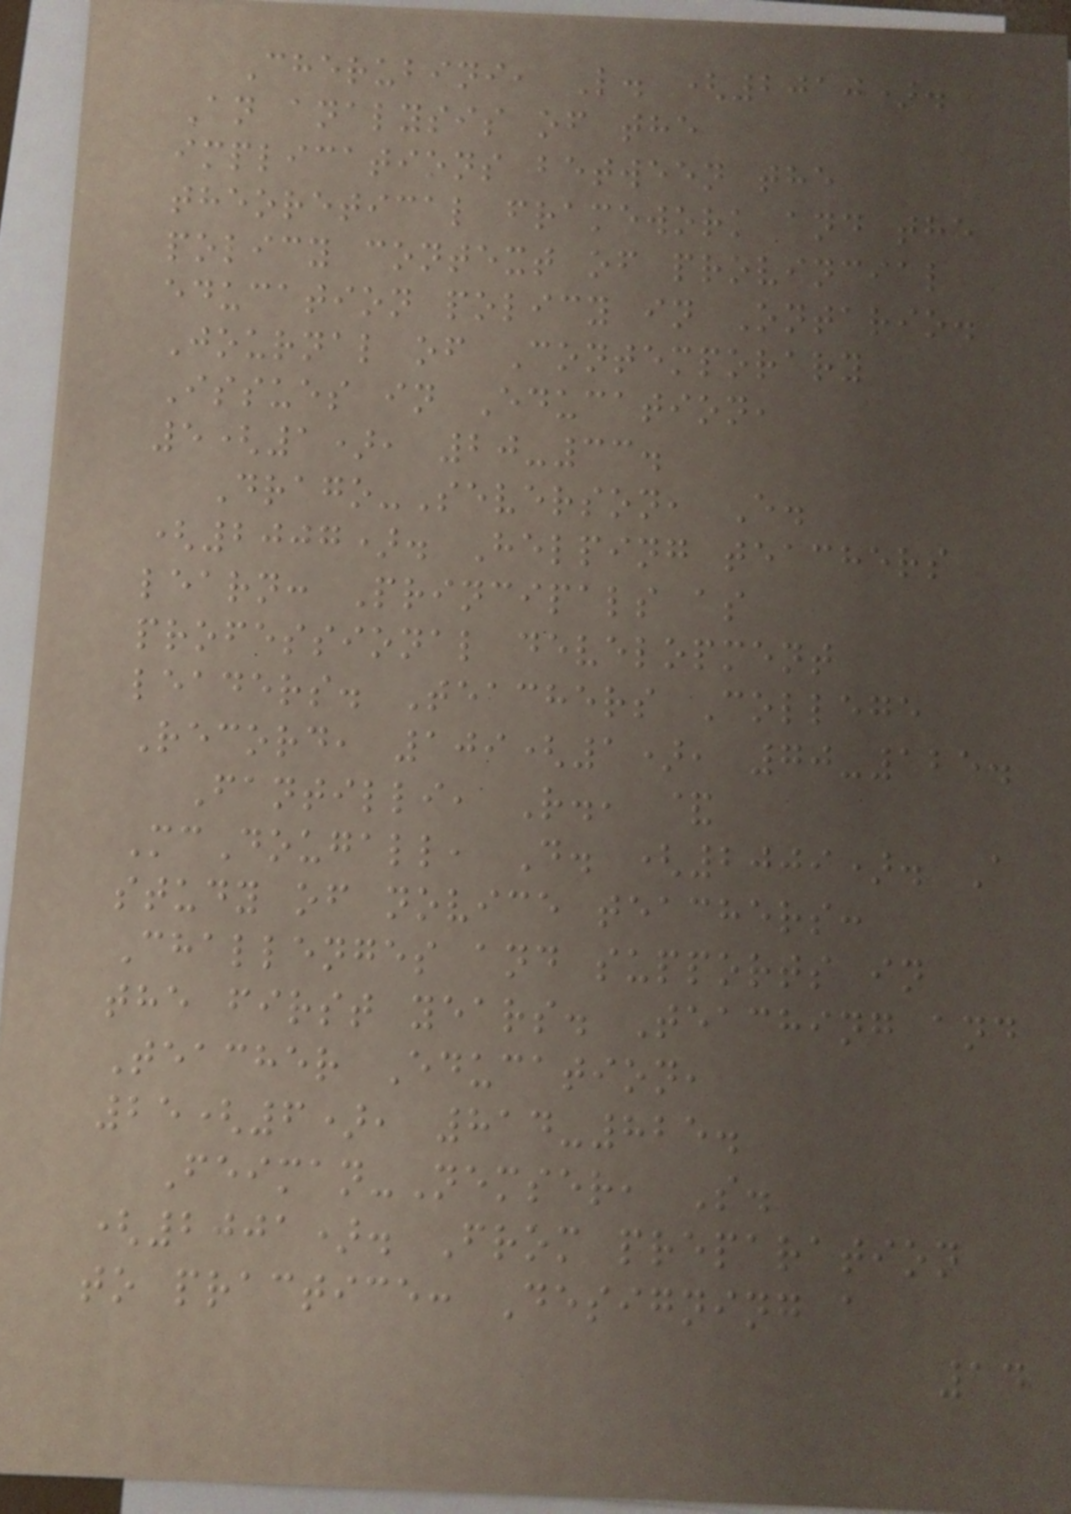Cherubini, L. (2010).
An analysis of the
implications between the
theoretical framework and the
policy context of provincial
education policy in Ontario.
Journal of Contemporary
Issues in Education,
5(1), 20-33.
Drago-Severson, E.
(2007). Helping teachers
learn: Principals as
professional development
leaders. Teachers College
Record, 109(1), 70-125.
Fantilli, R., &
McDougall, D. (2009). A
study of novice teachers:
Challenges and supports in
the first years. Teaching and
Teacher Education,
25(6), 814-825.
Feiman-Nemser, S.
(2001). From preparation
to practice: Designing a
14
